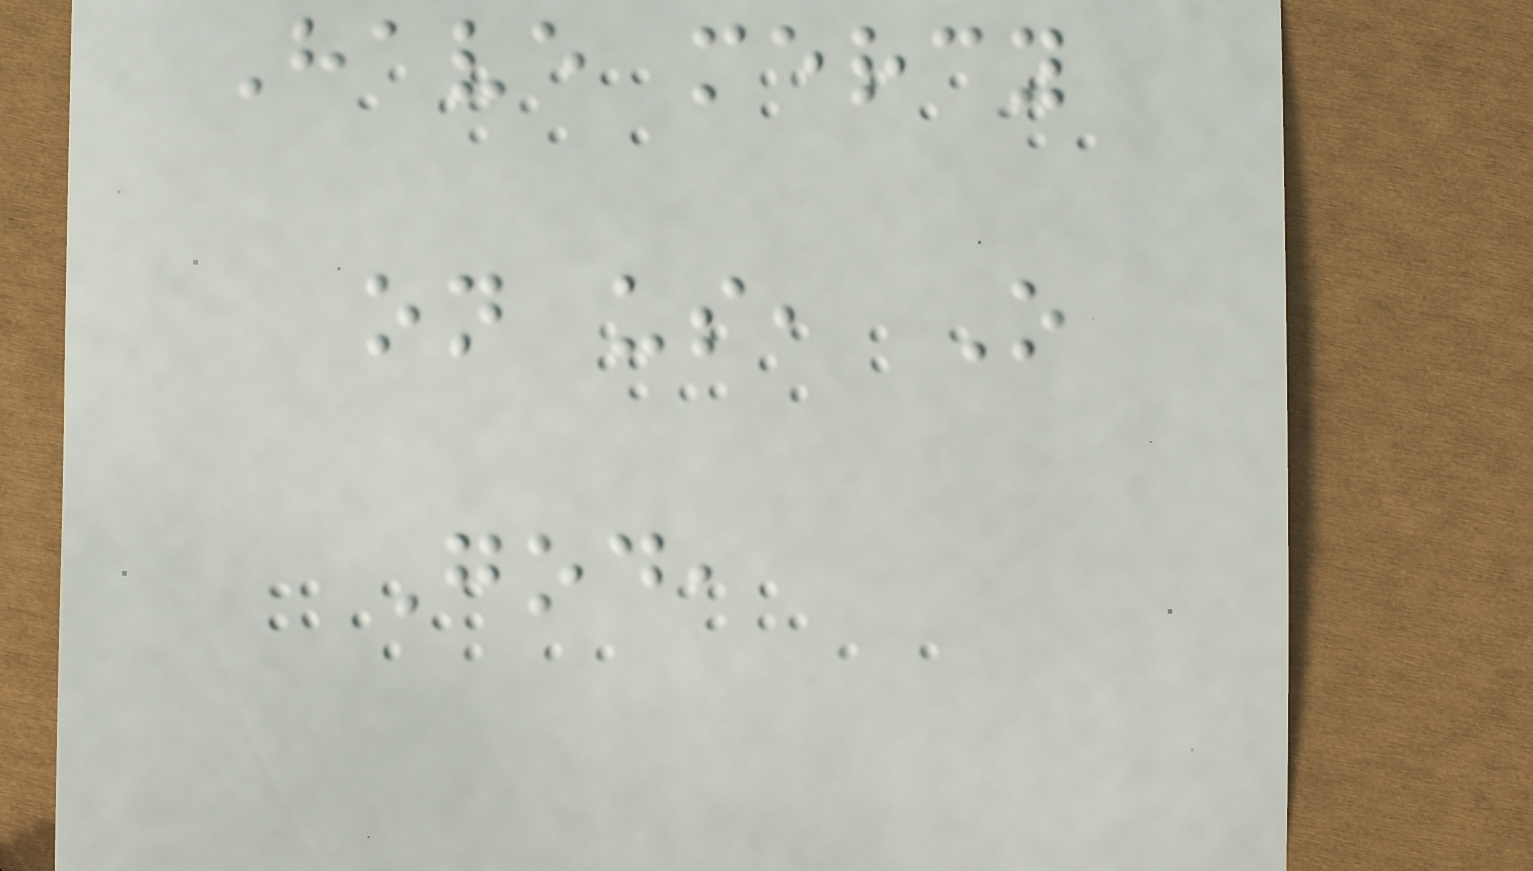Have mercy
on us, O
God,
